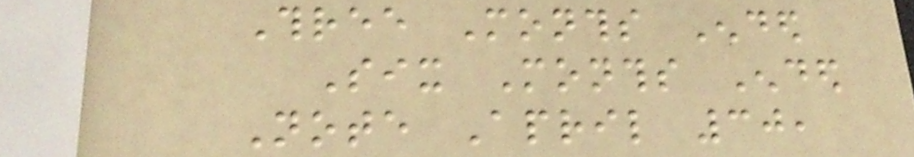Three Months Ended
Six Months Ended
Note April 30,
